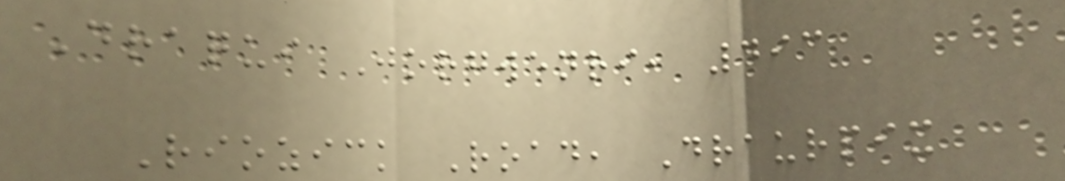Draqui Jorgwenri, 493
Riozick Road, Draurpix
